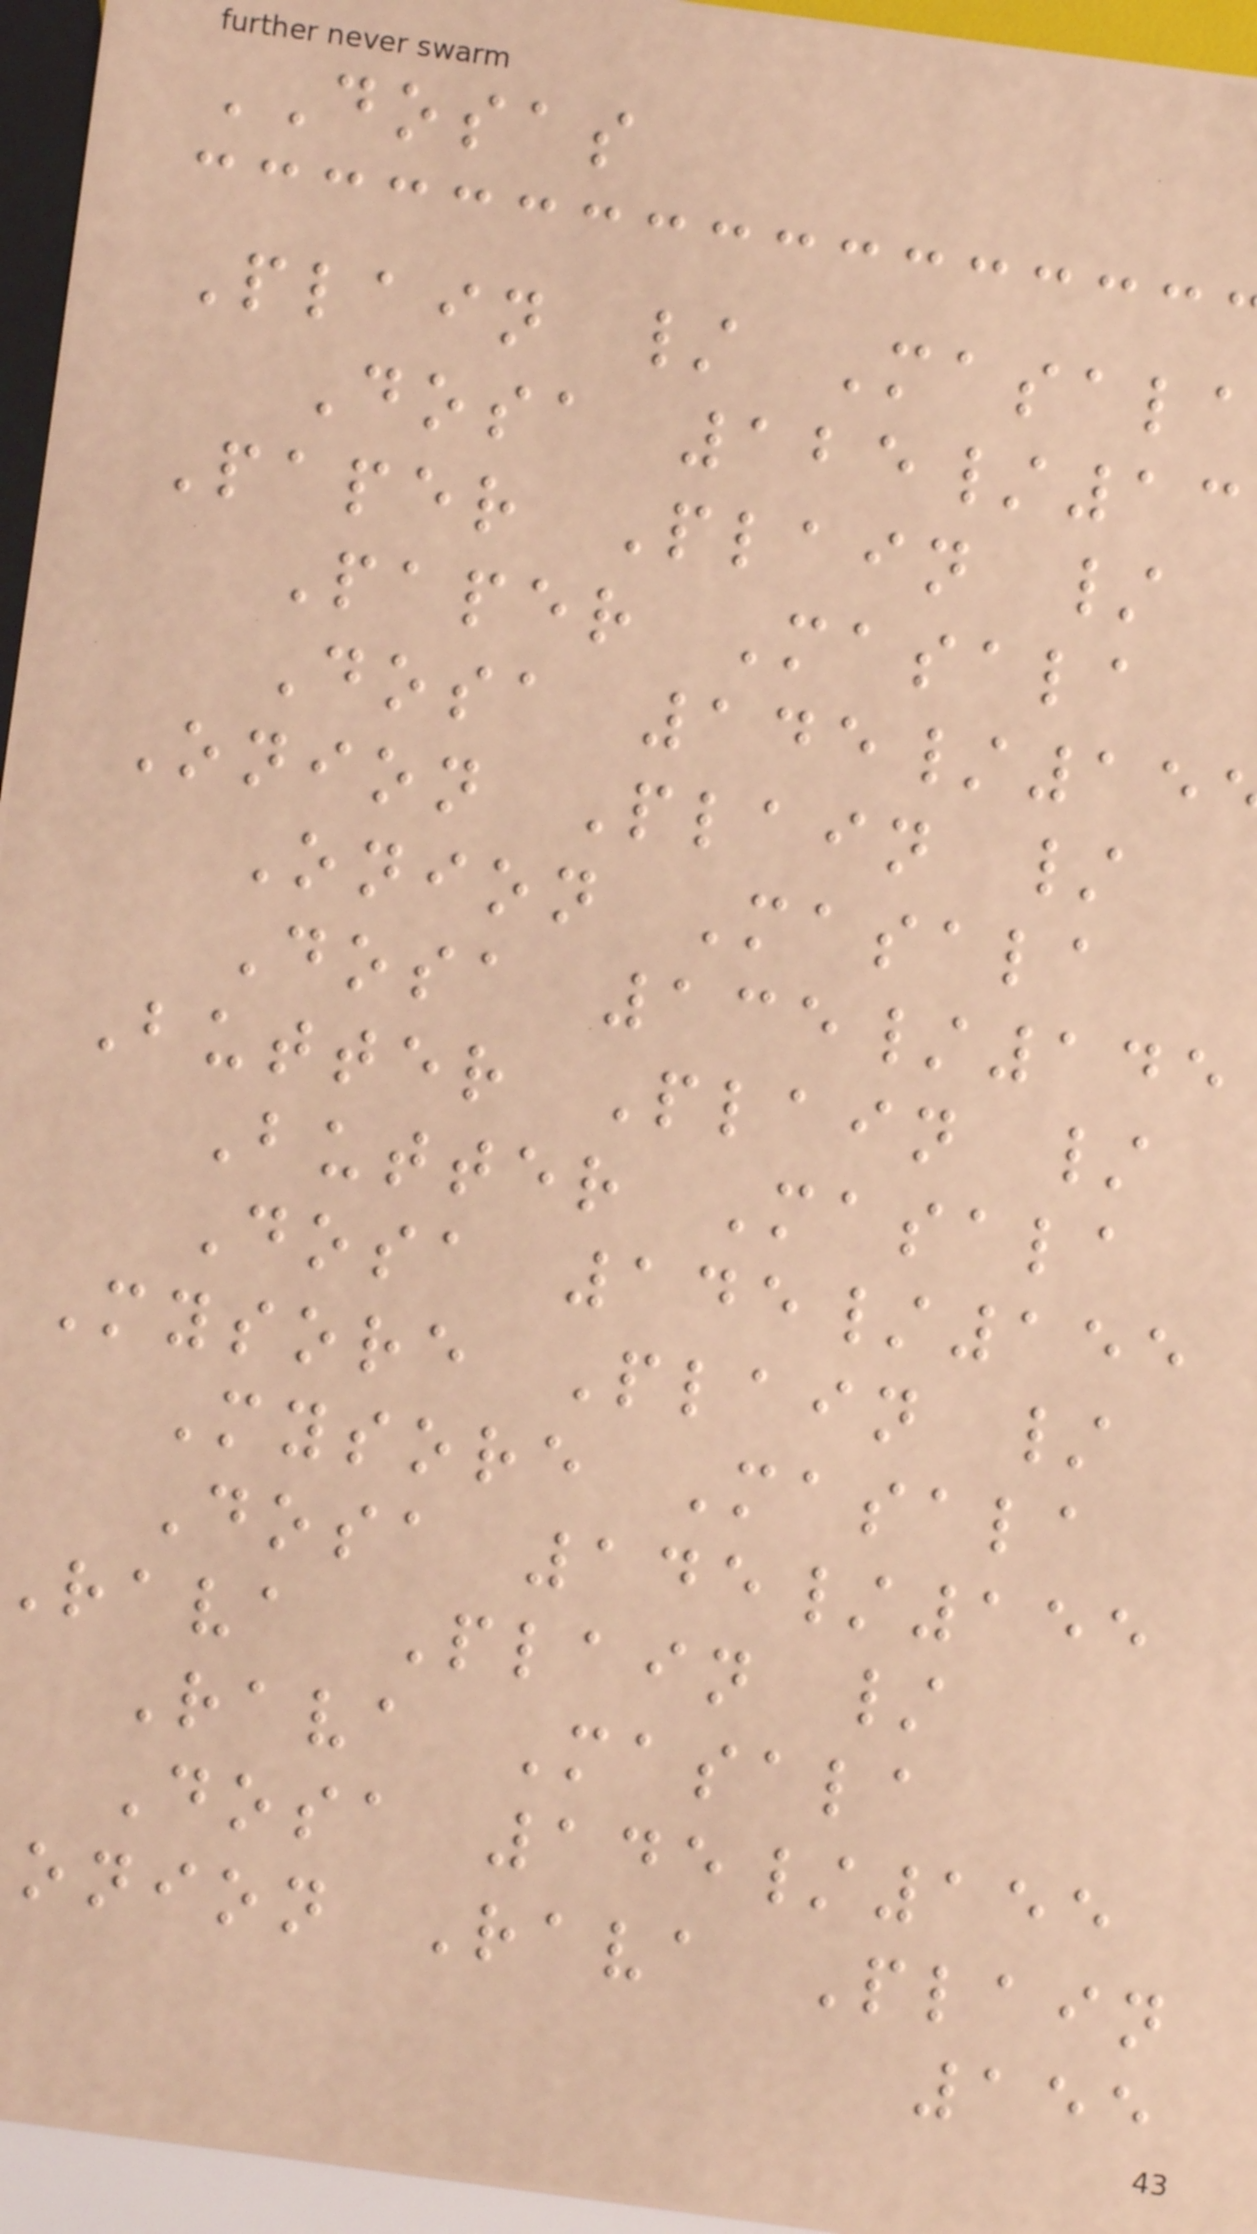DOSAS
Plain / Masala
Dosa 125/13
Paper Plain /
Paper Masala
Dosa 145/15
Onion Plain /
Onion Masala
Dosa 135/145
Butter Plain /
Butter Masala
Dosa 145/155
Mysore Plain /
Mysore Masala
Dosa 145/155
rava Plain /
Rava Masala
Dosa 145/155
onion Rava Plain
155
